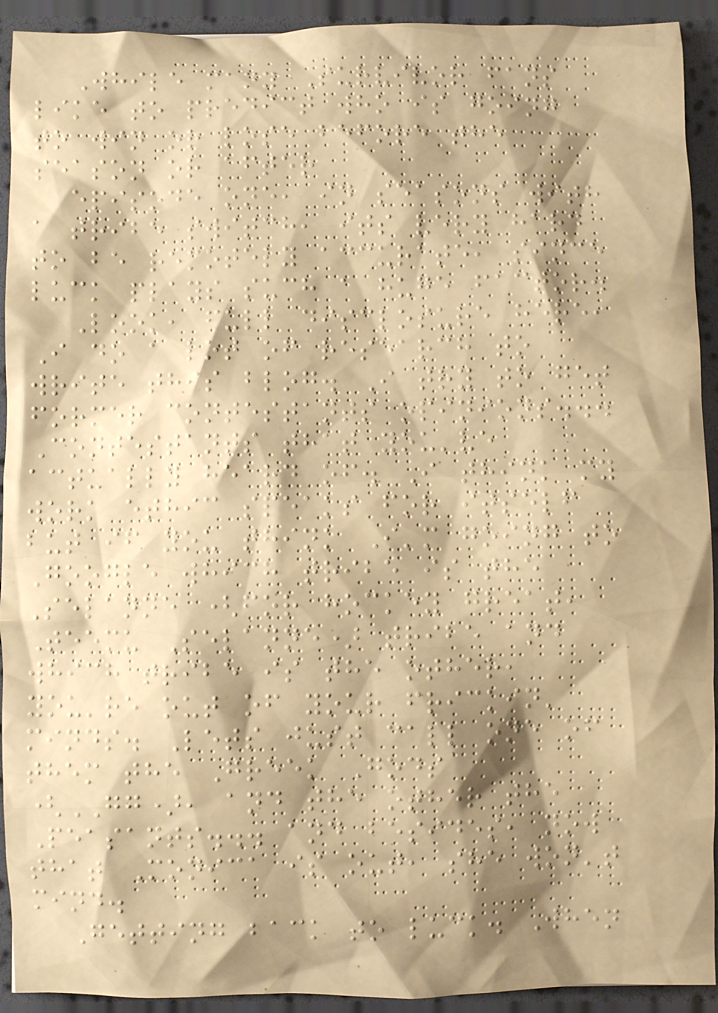While many Survivor fans
like to predict who is going
to win or lose before the
season or after
episode one, in seasons with
a tribe switch, its very hard
to be remotely accurate, since
luck plays such a huge factor.
Look, full disclosure here,
I do a lot of research to
write this blog. I try to get
former contestants opinions...
Contestants that you've
actually heard of. I think my
work ethic speaks for itself
but if you think I'm going to
Google which tribe is the
Selanne (for hockey great,
Teemu Selanne) tribe and
which tribe is the other,
you're out of your frickin'
minds. Lets just call one of
them the Greek Gods
(GG), and the other the
Peasants... and besides, now
that Monica is out, she won't
mind.
Getting back to luck. When
